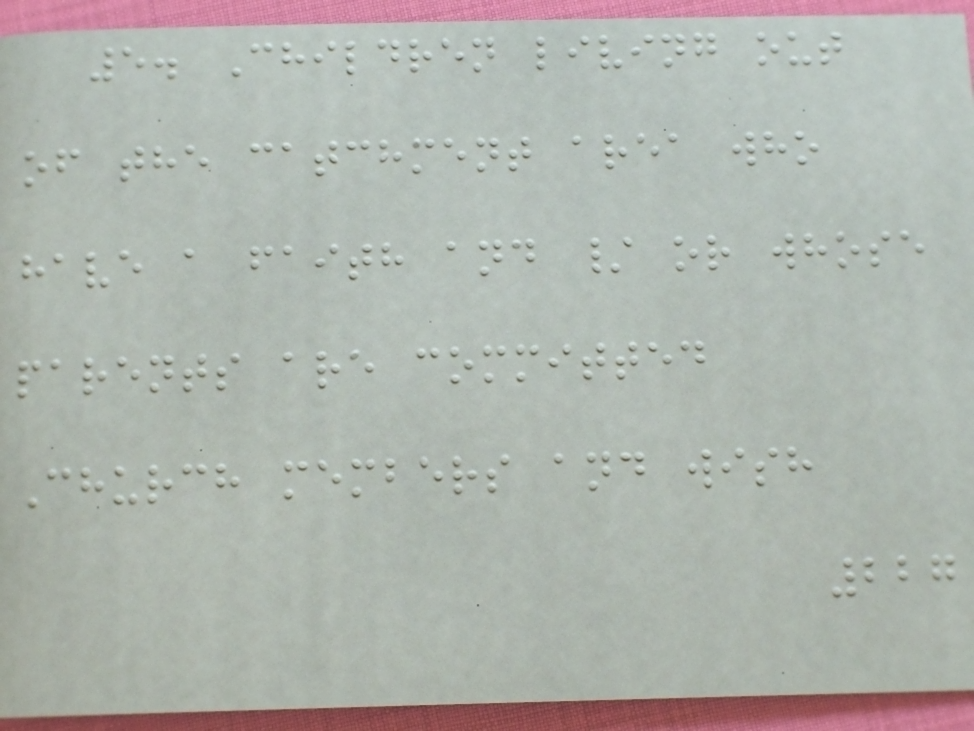5. Children living out
of the catchment area who
have a faith and / or whose
parents are committed
Church members and wish
227
